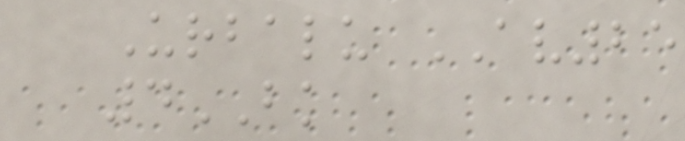Urbalu AV25
4BK
